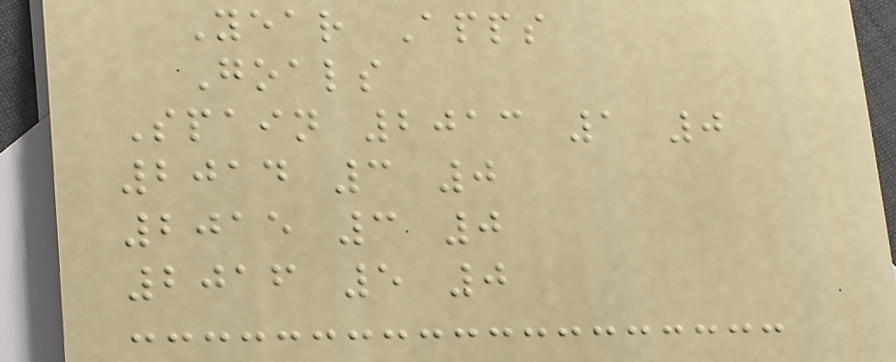Year Apps
Goals
Spain 2013 1 0
2014 3 0
2015 3 0
2016 5 0
